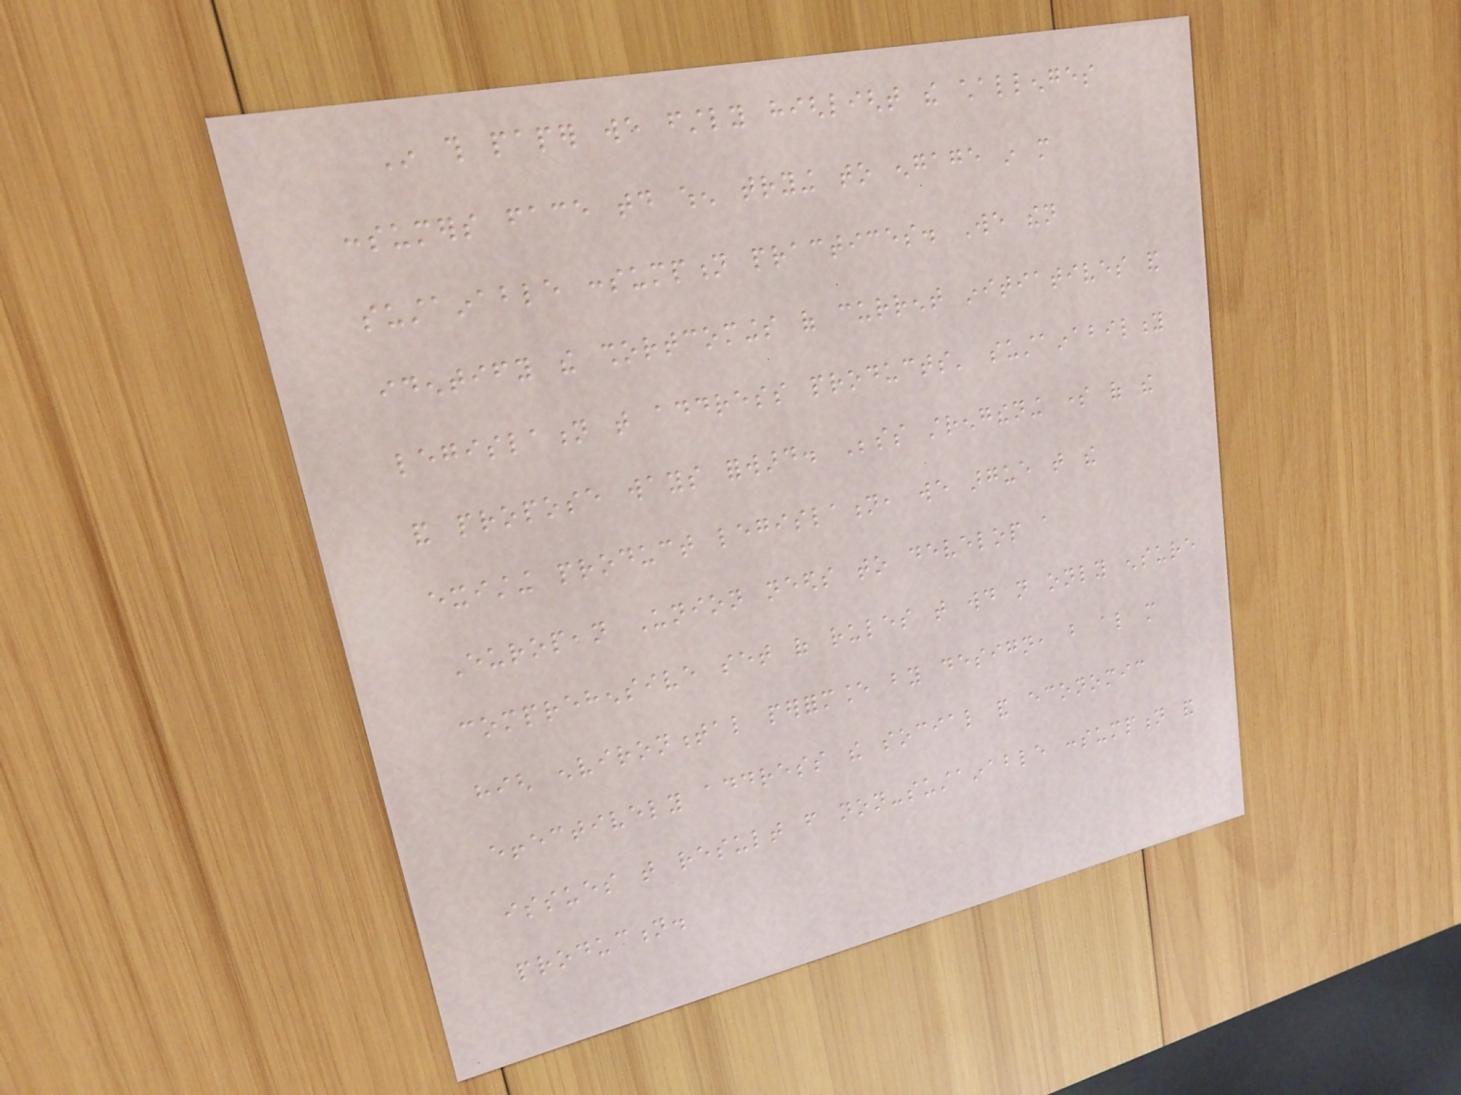In this paper we firstly highlight the challenges
consumers face today when trying to engage in more
sustainable consumption practices. We then
identify the shortcomings of current initiatives and
legislation that address products' sustainability
and propose ways forward. Besides strengthening some of the
existing product legislation, we argue that the
European Union needs to develop a
comprehensive set of rules that would not only ensure
high environmental performance by design, but also more
effectively address the social and economic
issues that result from non-sustainable consumption and
production.
